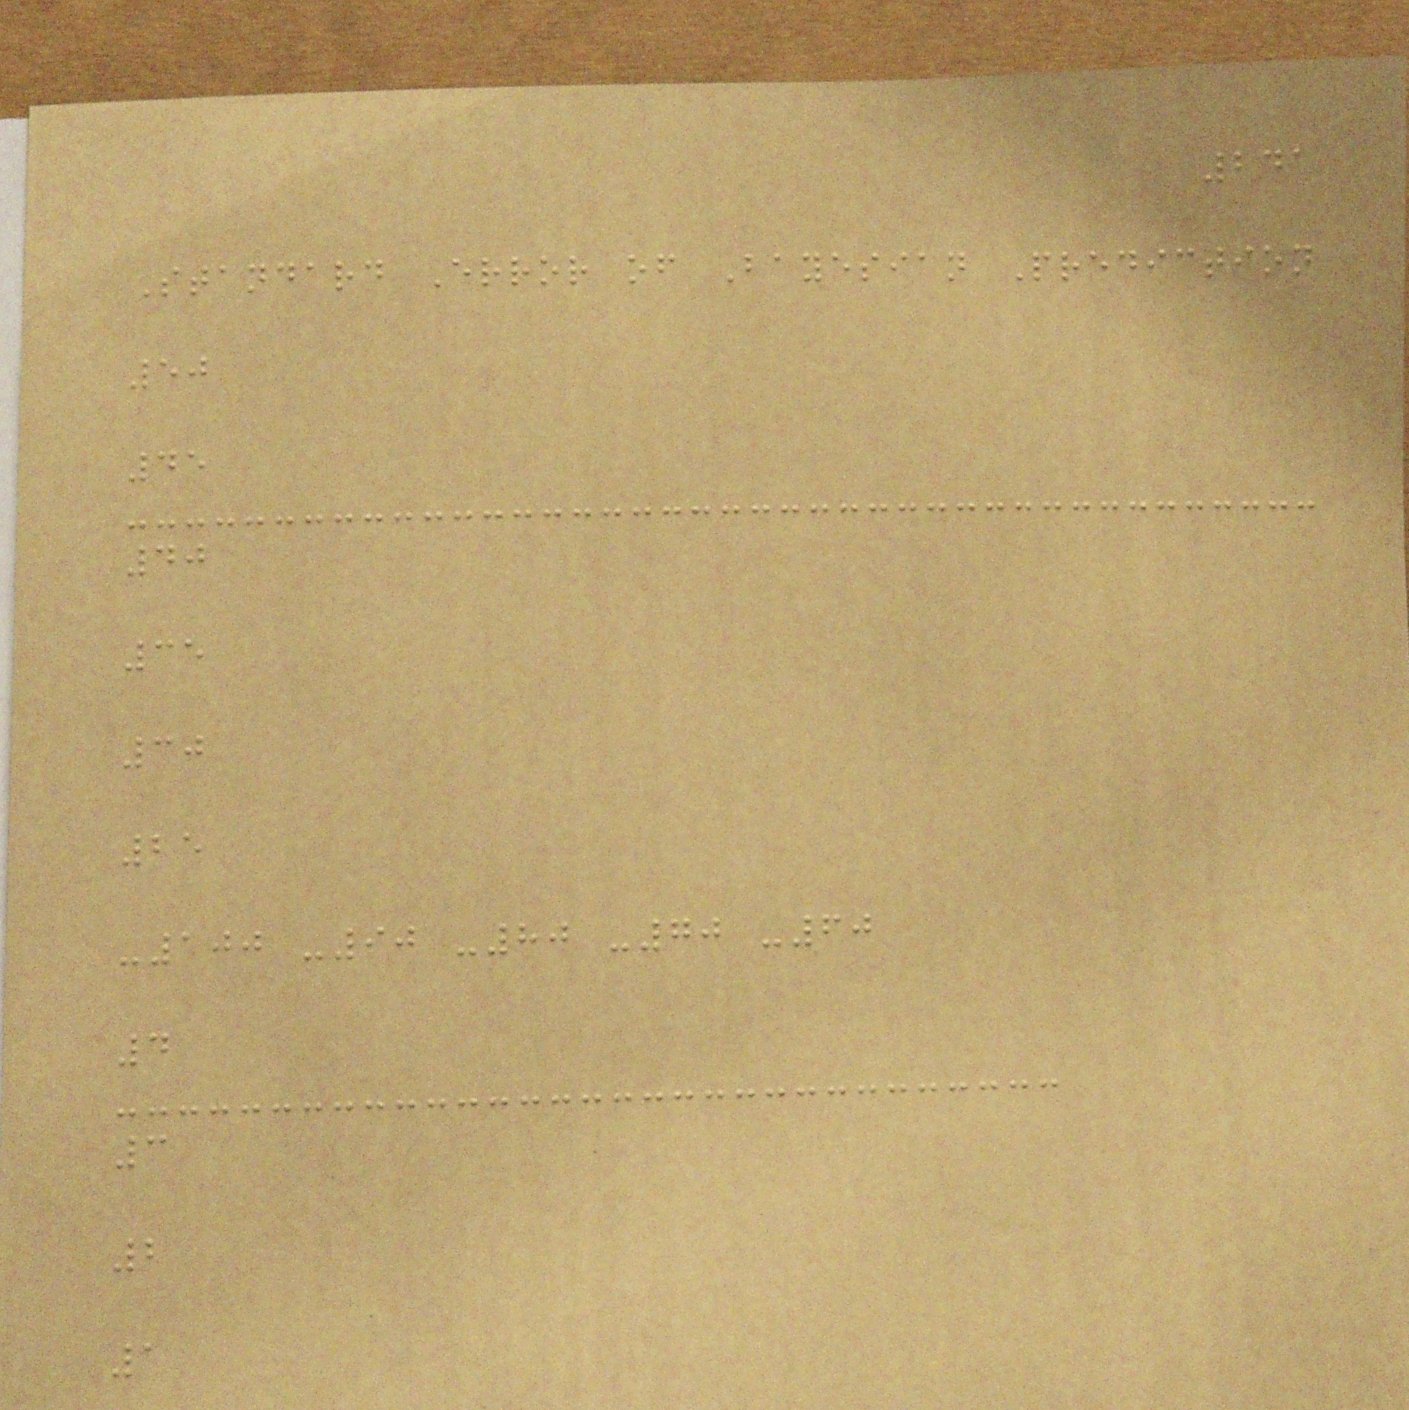241
Standard Error of Bayesian Prediction
50
45
40
35
30
25
-100 -90 -80 -70 -60
4
3
2
1
